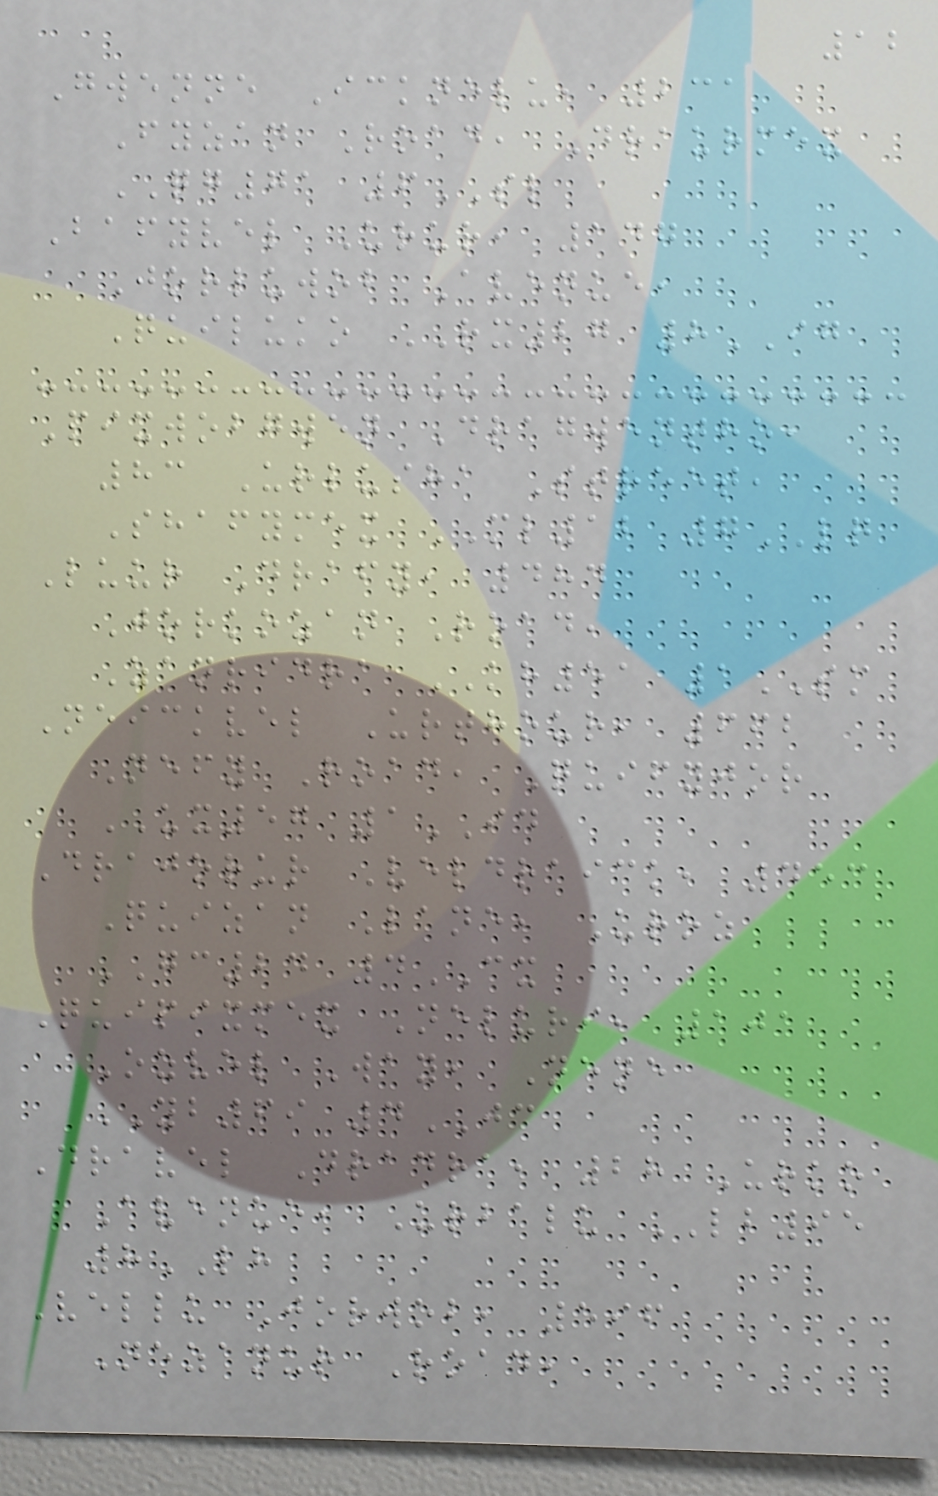12
Gwenne Icknelu, 231
Fyzan Road, Draurmex
QG71 6SL
Bafyvel Urur, 147
Jorluwob Avenue,
Quiluko RX27 8IG
Pixwobgwen Dragwentho,
83 Urlusha Street,
Shafymex ML12 7LQ
Luur Drafy, 484
Jorkozan Road,
Zanridra KH51 1SM
Neickvel Urthour, 662
Nefy Road, Quifyjor
UX57 1ID
Drajorur Veldraick, 453
Quizan Lane, Uroz
GC24 4CX
Quipixmex Neluri, 101
Ozvel Way, Nene
YB69 4JC
Dravel Dradra, 28 Urko
Avenue, Urbalu LB95
8LH
Vellu Jorwob, 596
Nezanur Road,
